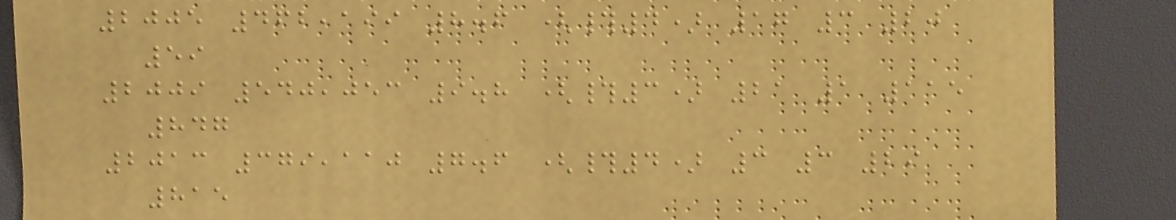2005 462,199 8.6 (#4) 17 3 20
59
2009 540,053 9.8 (#3) 21 1 115
847
2013 379,110 7.6 (#4) 3 3 29
815
